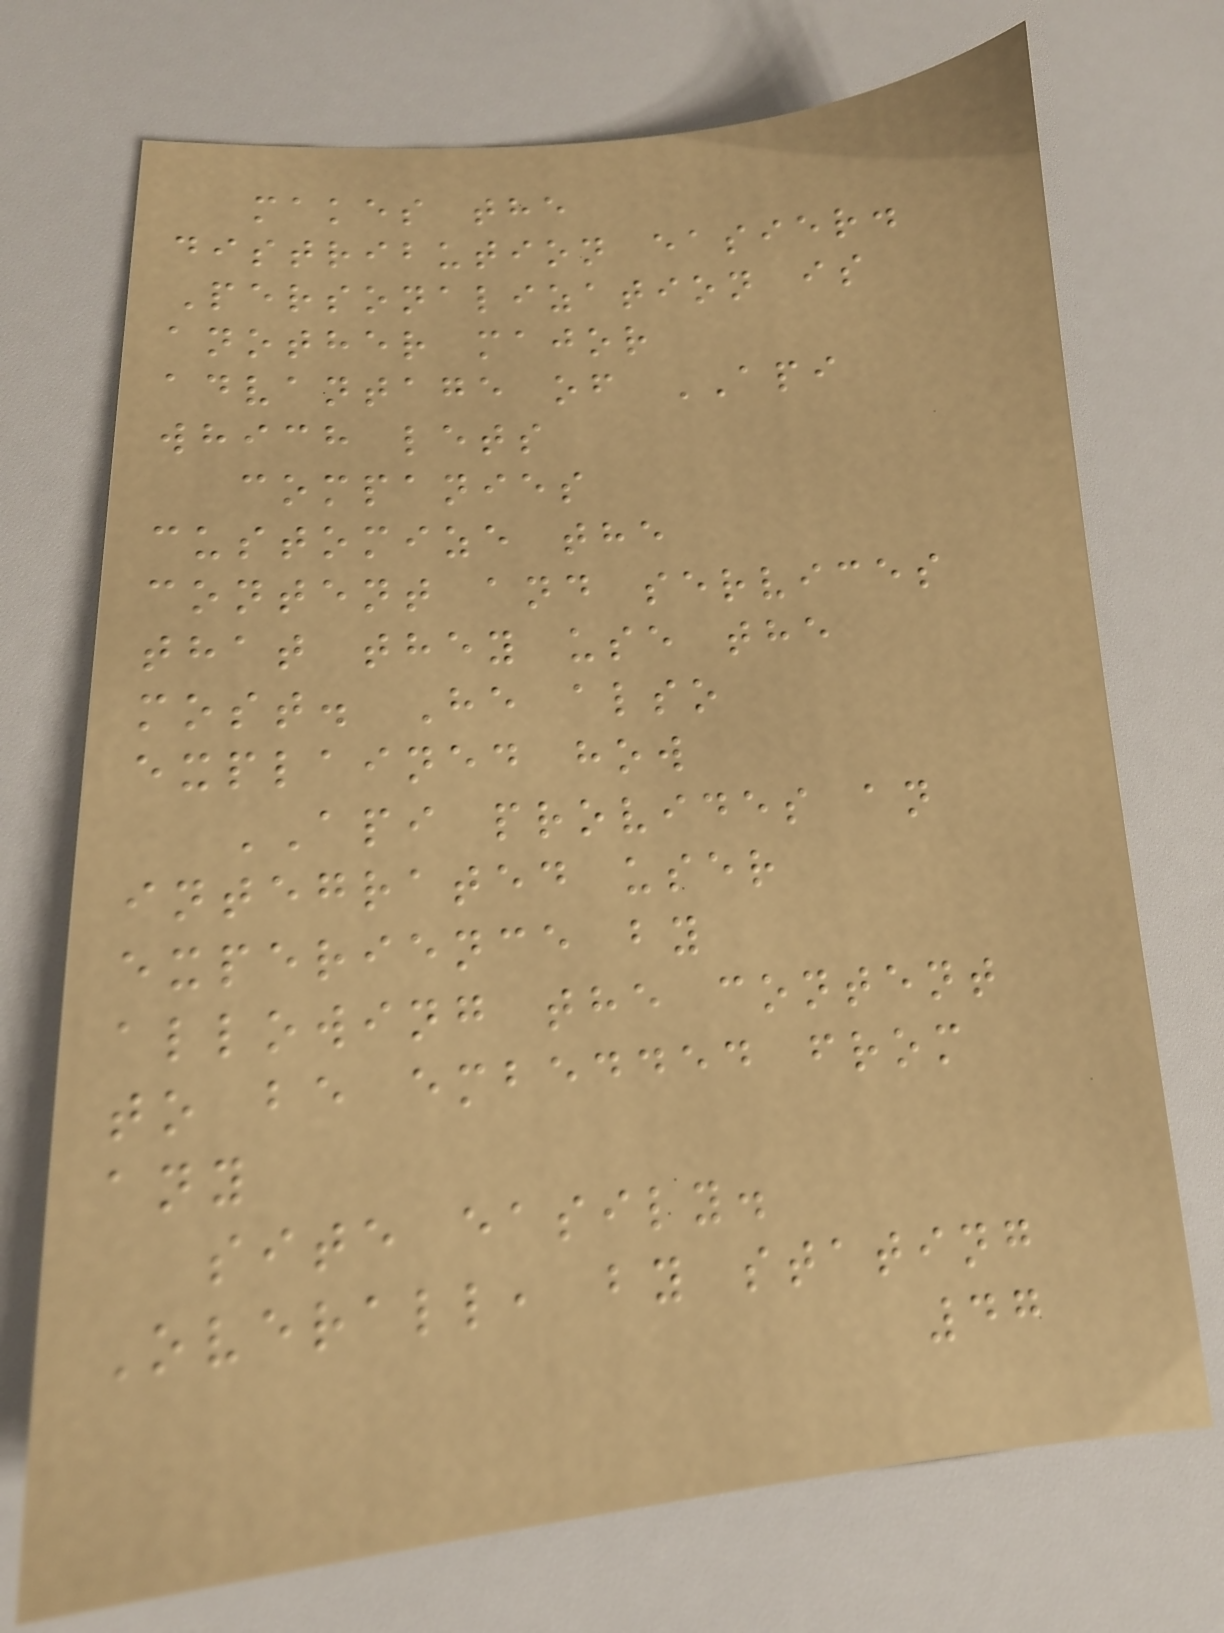makes the
distribution easier.
Personalization is
another major
advantage of API
which lets
companies
customize the
content and services
that they use the
most. He also
explained how
API provides an
integrated user
experience by
allowing the content
to be embedded from
any
site easily.
Overall, by stating
47
